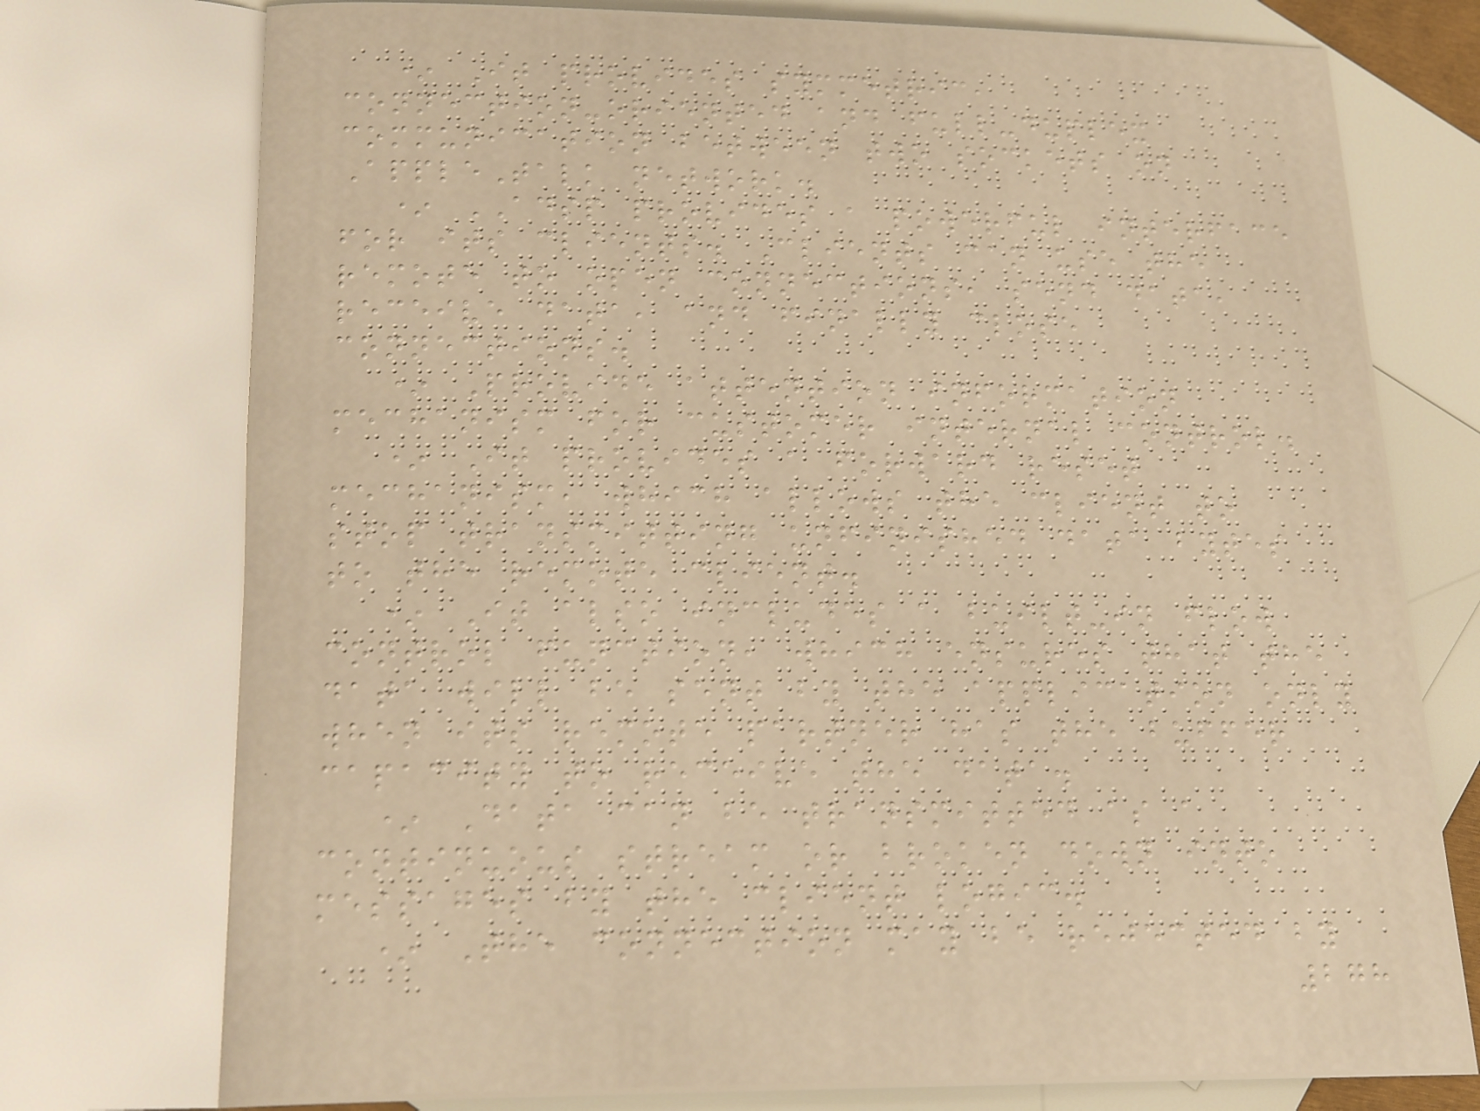* It provides symmetric,
connection-oriented and full-duplex
communication between two sockets on
AppleTalk network.
* ADSP provides a powerful interface
for its clients. Clients can use the
remote to open connections, send data,
receive data, and finally close
connections.
* Provide attention information
mechanism for customer internal control.
* It provides a forward reset
mechanism, which allows the client to
stop transmitting unfinished data bytes
to the remote client.
* It also includes a built-in flow
control function, which ensures that the
data will be sent by the application only
when its remote partner has the buffer
capacity to receive the data.
* Data can be transmitted as a
continuous stream or broken down into
messages by the client logic.
* The connection may be rejected by
278
